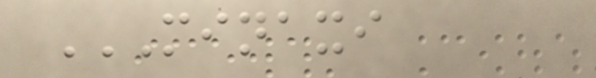MINAXI
